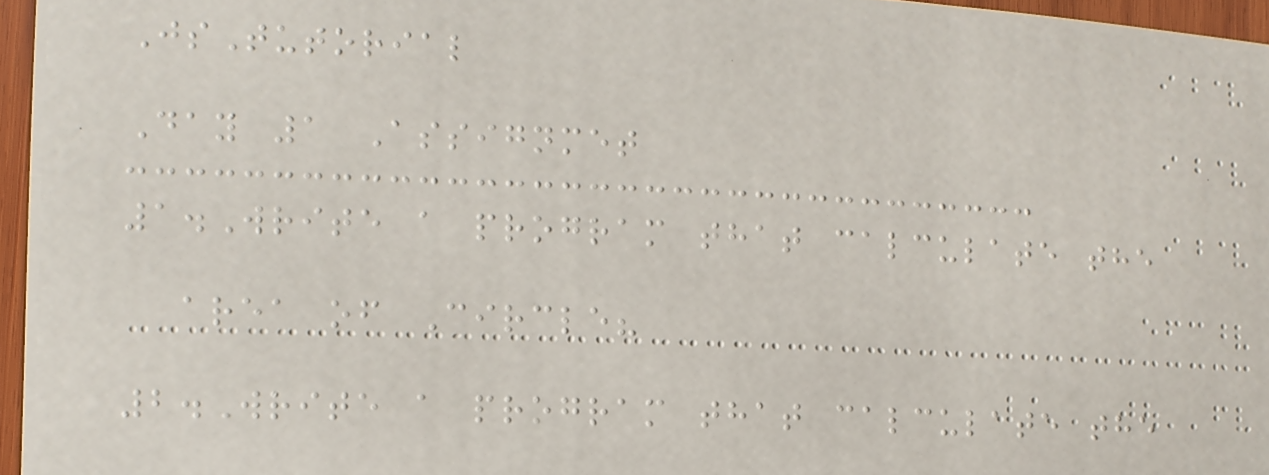JsTutorial
Day 1 Assignmet
1.Write a program that calculate the
area of Circle?
2.Write a program that calculate the
